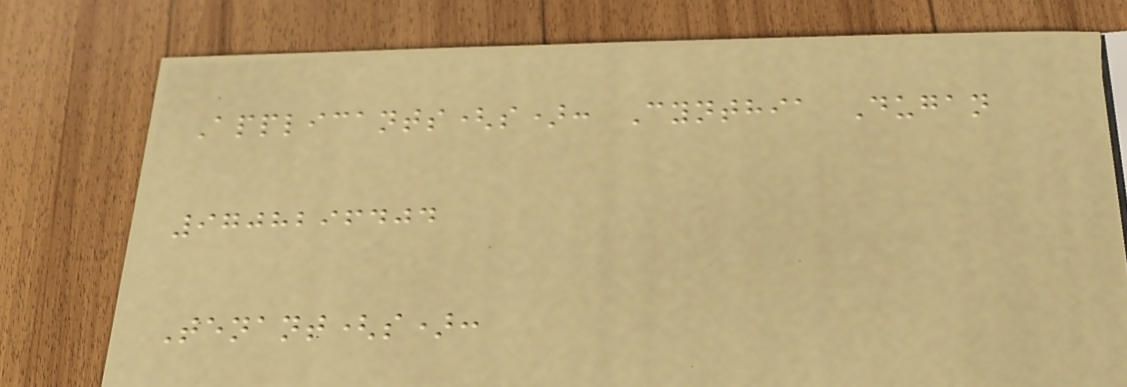Applicants(s): Cynthia Dugan
9708296404
Tenant(s):
